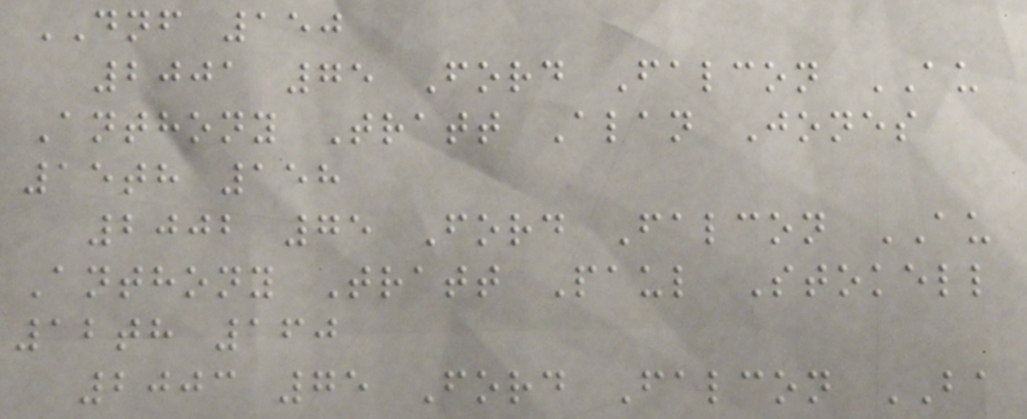DNF 150
2001 75 Ford Falcon AU
Anthony Tratt Alan Jones
15th 158
2002 75 Ford Falcon AU
Anthony Tratt Paul Stokell
12th 160
2003 75 Ford Falcon BA
